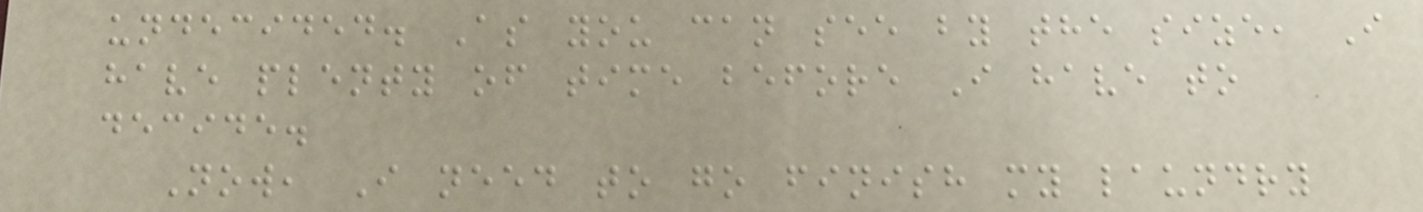undecided. As you can see by the size, I
have plenty of time before I have to
decide.
Now, I need to go finish my laundry
